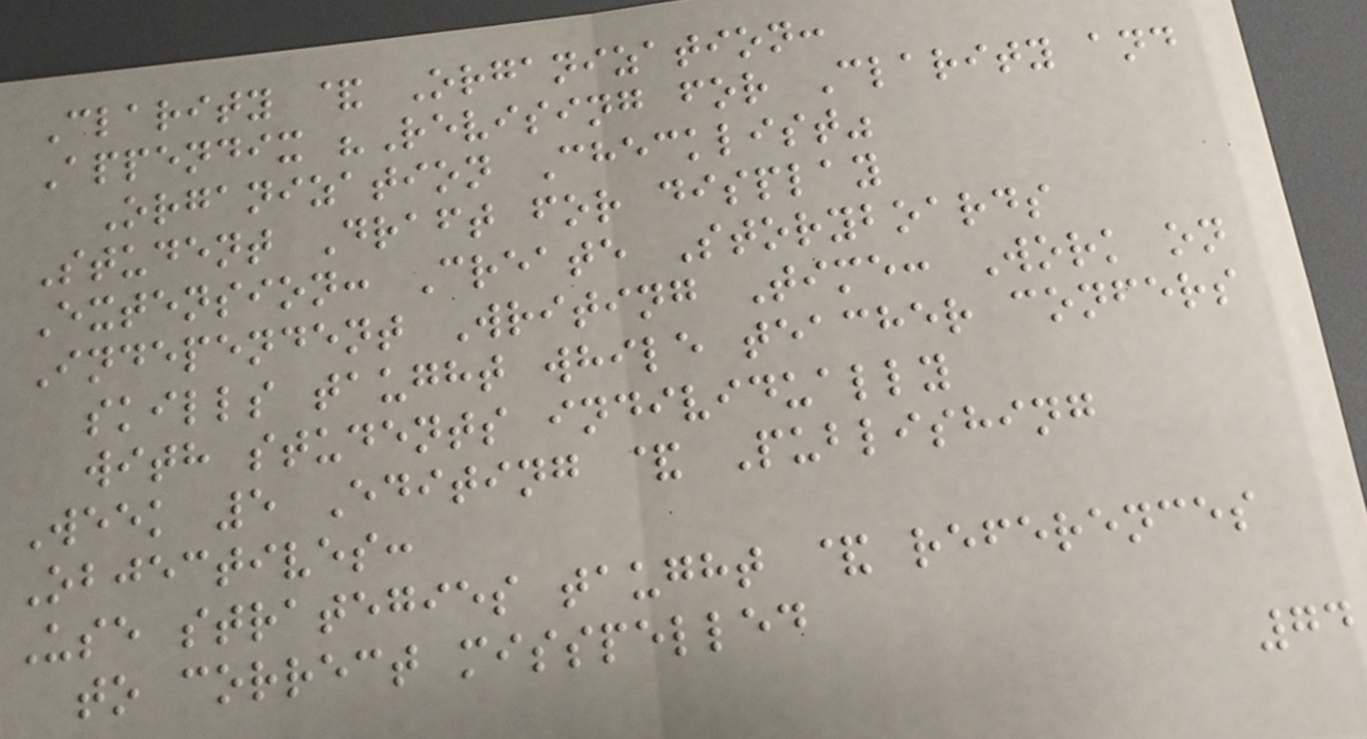Clarity & Organization:
Appendix "Revising for Clarity and
Organization Checklist"
Student Draft for display
Extension: Create Storyboards
Independent Writing Time: Work on
skills taught while teacher confers
with students individually
Week 5 Editing & Publishing
Objectives:
Use strategies taught & references
to correct misspelled
74
